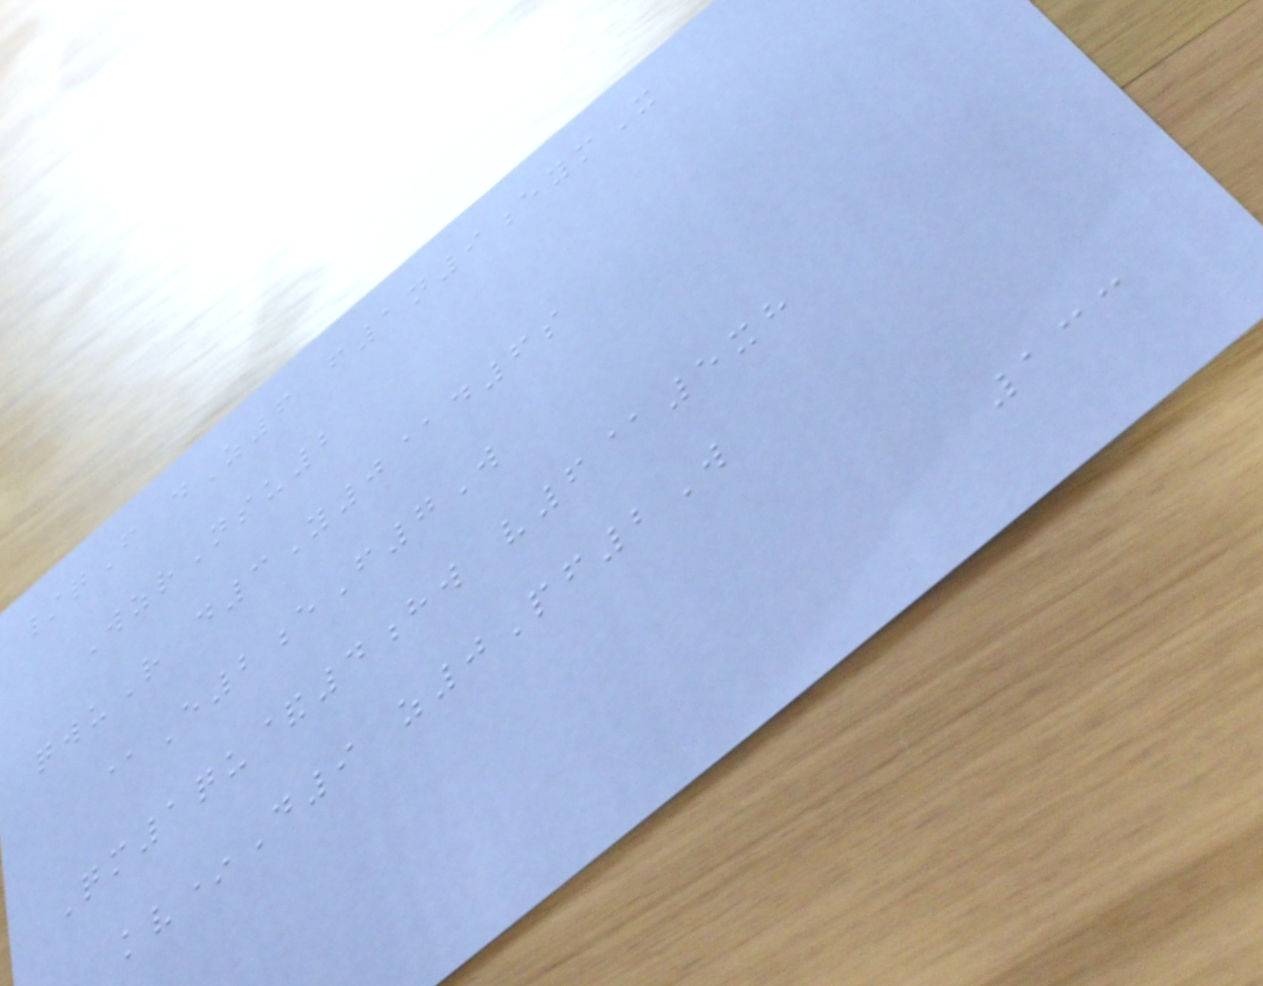/qF dZ6 f1n9eymX
WzrNsu2
qwuR d3Y0@d6s
@E2eF7W
Qm1qu&4hw v6@5xh
kv*D9 z0Pf2W
133
